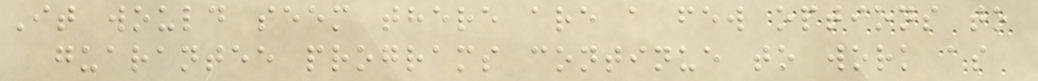It would seem there are a few options to
guarantee programs continue to work as
